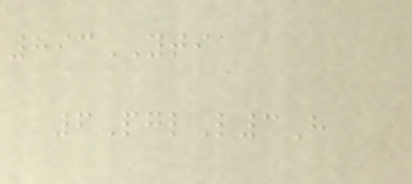893YTI
6PglL3H
